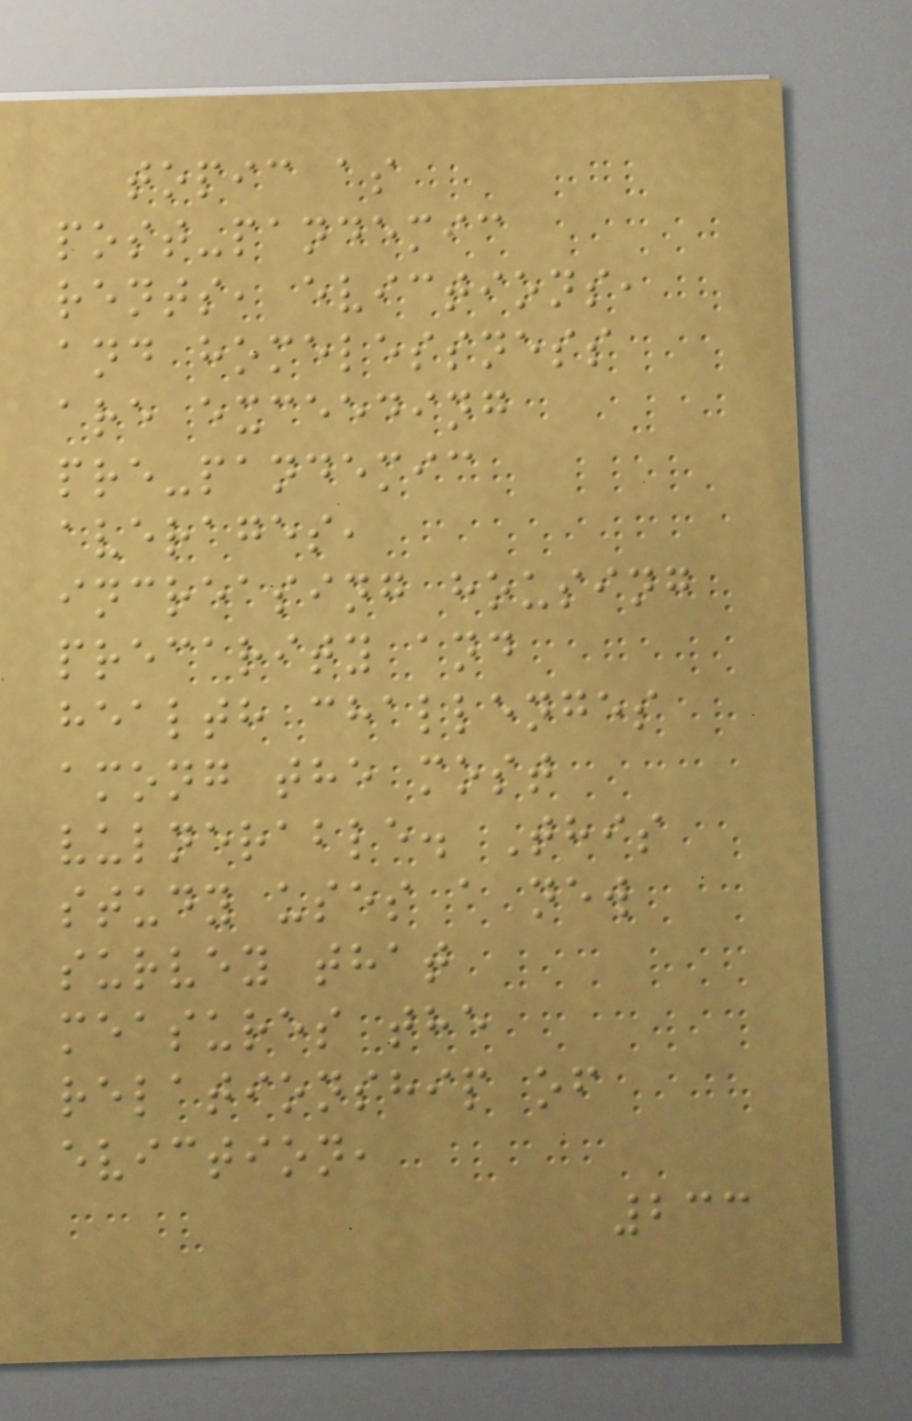topic as
post-pandemic
rents, evictions,
and homelessness
are exceeding
pre-pandemic
averages,
increasing housing
precarity and
health challenges
among the most
vulnerable. This
study uses a new
survey that
measures the
relationship of
eviction,
233
